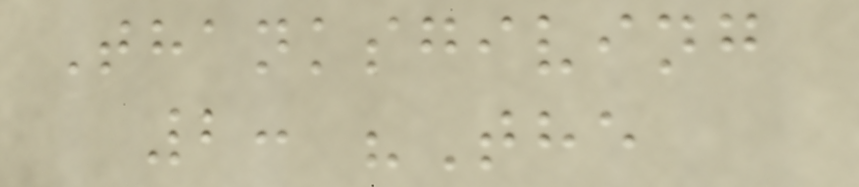Thanksgiving
2: "The
